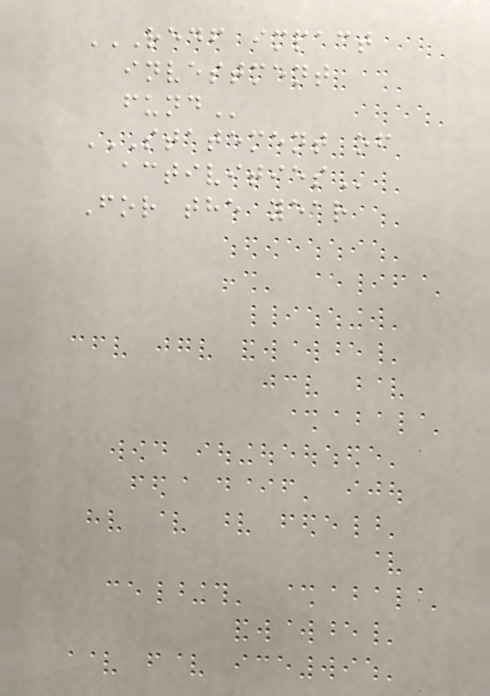REDF IMPACT
INVESTMENT
FUND
STATEMENT OF
ACTIVITIES
For the year
